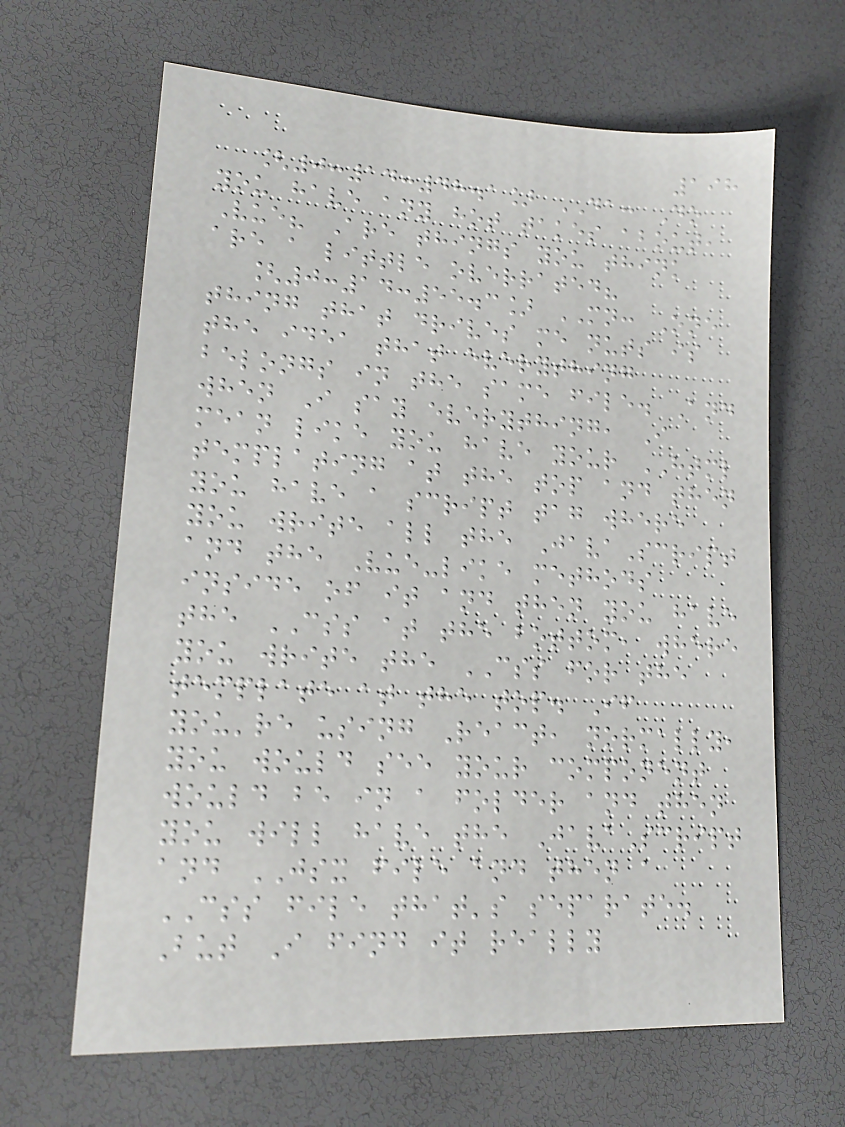198
[0:14:48.1] DA: Do
you have any hot takes about,
Vue? Are things you think
are a little overrated?
[0:14:55.3] MN: One
thing that drives me nuts is
the idea that everything
belongs in the same file. And
when I say everything, I
mean like you have your HTML
templating at the top and then
you have a script tag where
you write all the JavaScript
and the Vue-like methods
inside of it and then you have
the CSS at the bottom, where
you write the CSS for the
template at the top. If
you're using React, normally,
you would see your component
would be in a folder and then
you will have the JavaScript
and JSX file and then a
CSS file that's separate.
But I find it really
